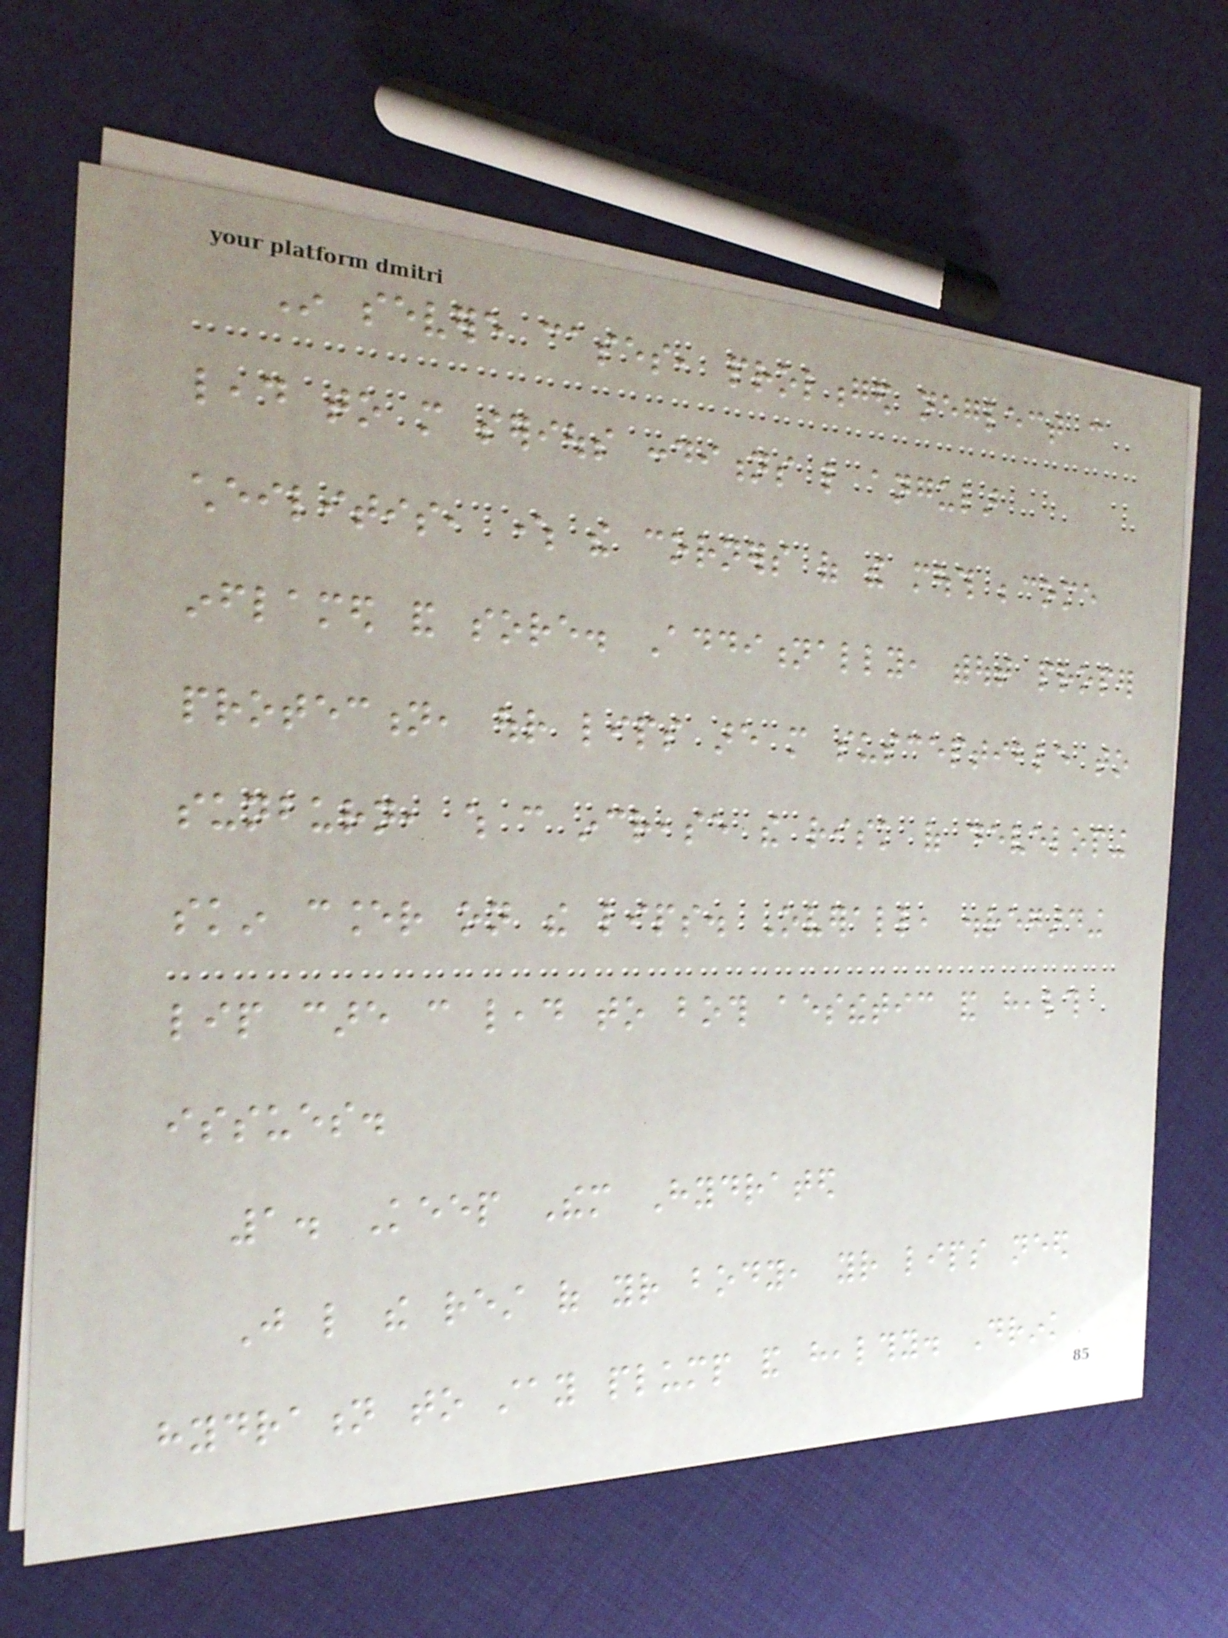In severe cases, prolonged neglect can
lead to more serious conditions like angular
cheilitis, where the corners of the mouth become
inflamed and sore. Additionally, without proper
protection, our lips are more susceptible to
sunburn, which can increase the risk of developing
skin cancer on the lips. Overall, disregarding
lip care can lead to both aesthetic and health
issues.
1. Keep Them Hydrated
Just like the rest of your body, your lips need
hydration to stay plump and healthy. Drink
